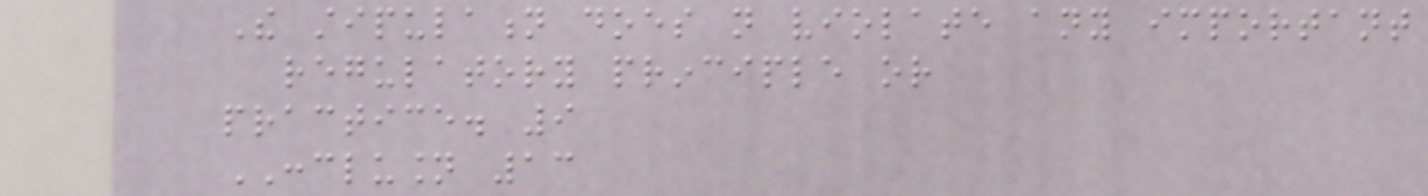The stipulation does not violate any important
regulatory principle or
practice. 9
CONCLUSION 13
